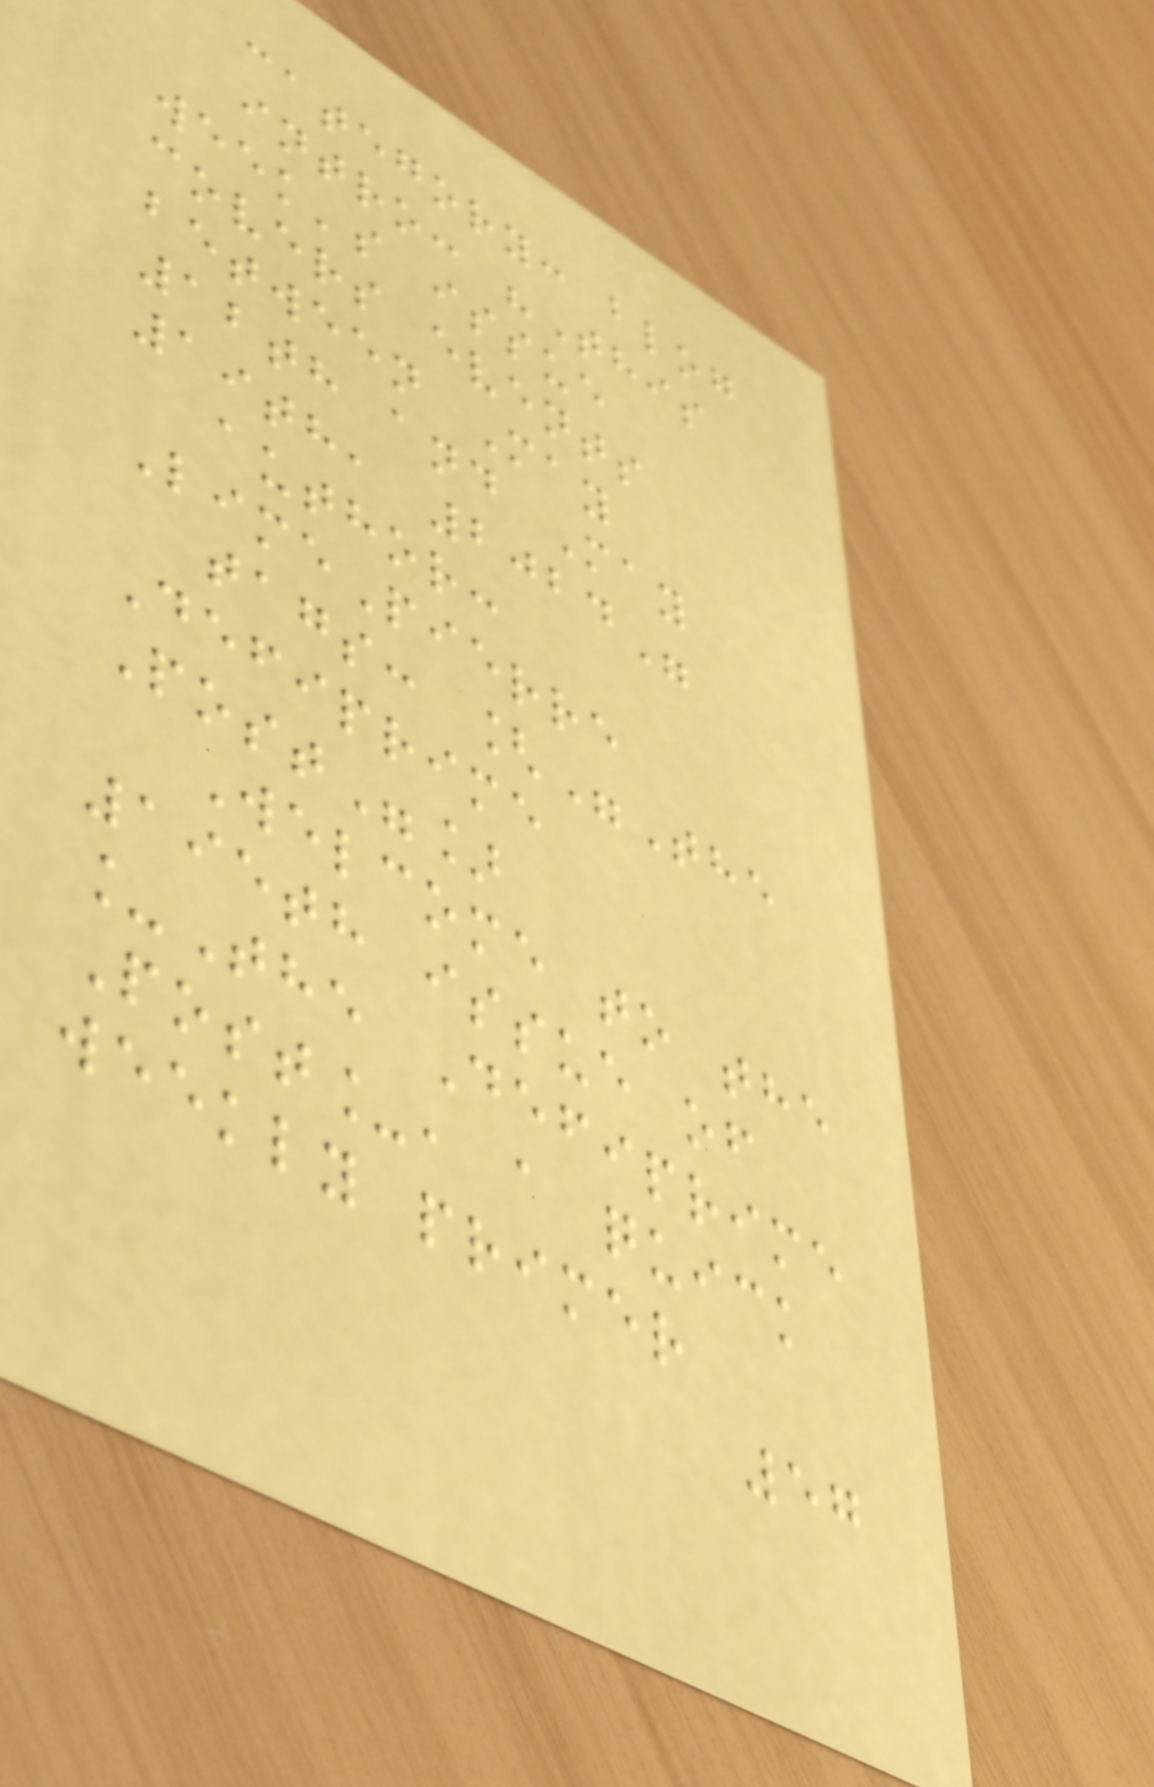category: blog
intro: "This
week's issue
covers events
between May
12th and May
19th, 2024"
author:
LimePierre
tags: ["The
Defiprime
Post"]
Welcome to the
195th issue of
_The Defiprime
Post_, a quick
weekly primer
57
